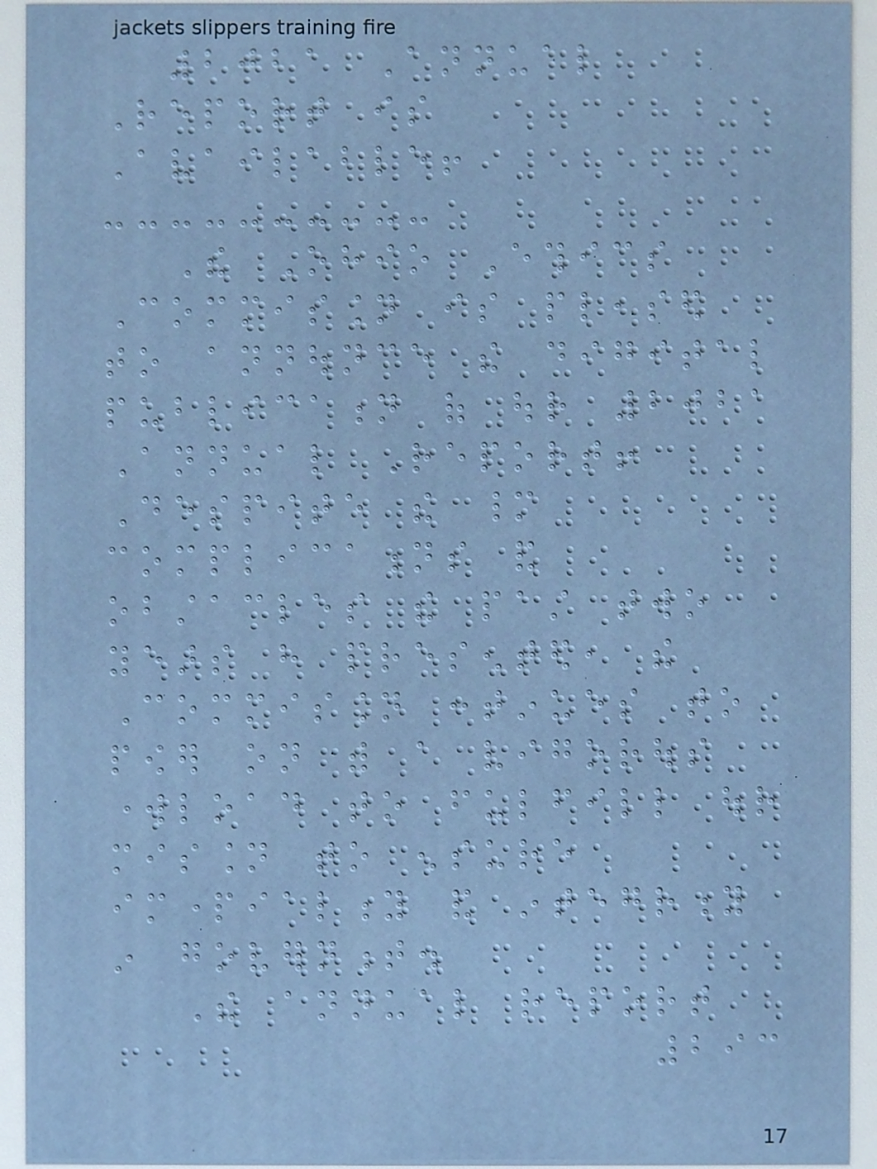2021 Annual
Report is
Available!
The Ohio Ethics
Commission is pleased
to announce the digital
publication of our 2021
Annual Report!
Despite the many
complications and
obstacles the past two
years have presented, the
Commission continues to
power on with a vigorous
workload to fulfill our
mission to ensure
impartiality and integrity
in government.
The annual report
293
